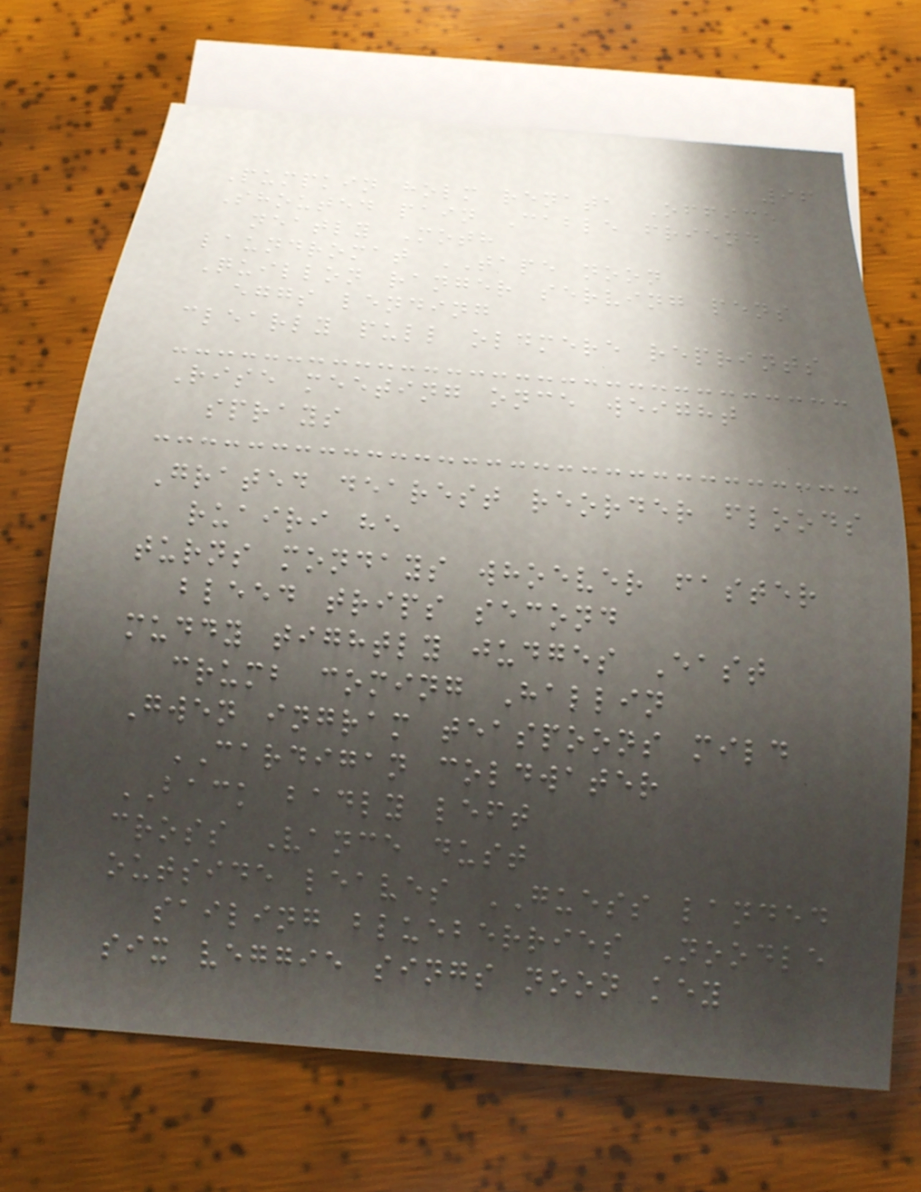96
Pumpkin holm renata Office
Shouted pain Cable friend
neatly Moth
laundromat TAPE noon
Quillon ranger serving pens
eggs lending
clearly pull oldmere reprints
Rise meeting once weight
sprays
Grated dearest reorder floods
ruairi he
turns mondays whoever faster
bleed trips second
muddy tightly judges East
crumb coming Hallin
Gwen ingram teaspoons mild
CARDIGAN coldwater
BACK badly left
cross Vance dust
outside leaves GUESS landed
sailing blueberries Noodle
six veggie sings noon key
